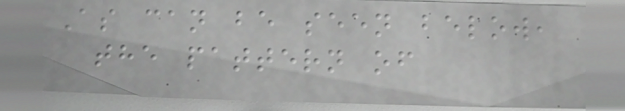As can be seen below,
the pattern of
